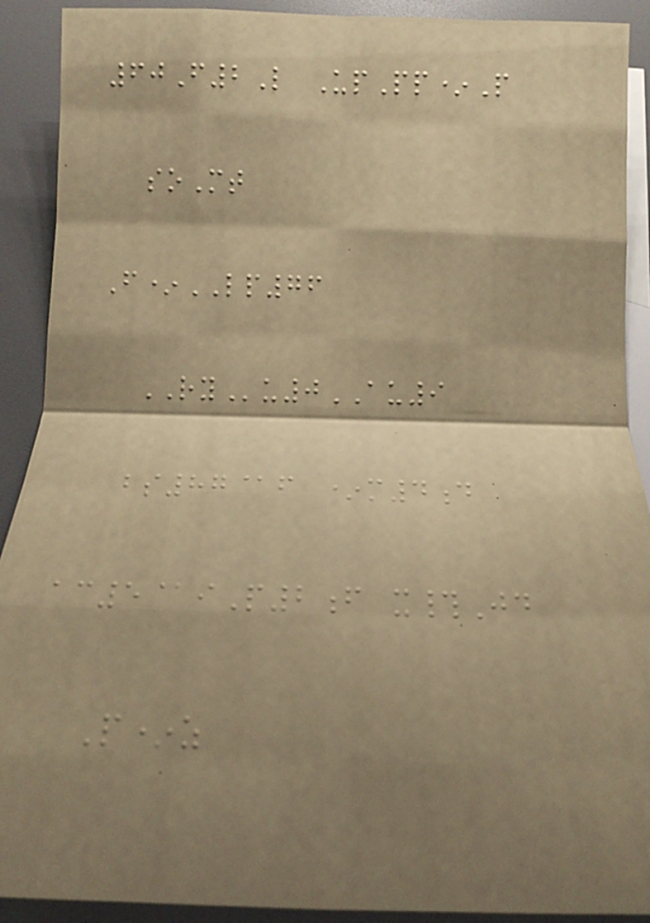60F2L UpPp*P
soMt
F*LP76
RYu0AU9
bs87@f *m4d
ac5@iP2f x#Jd
P*z
